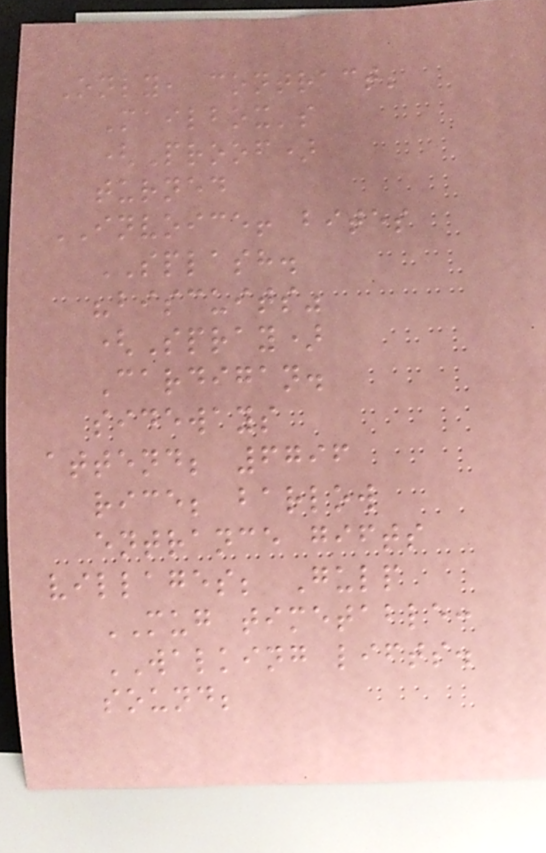Only, contract;
Mailbox's
(Proof)
turned
INVOICE! bites
SPLASH.
"biscuits"
(Spray)
Cardigan.
sideways
attend; 6796
rice; barlow
entrance gifts
villages; Gulp
MUG timetable:
WALKING lifts.
sound;
